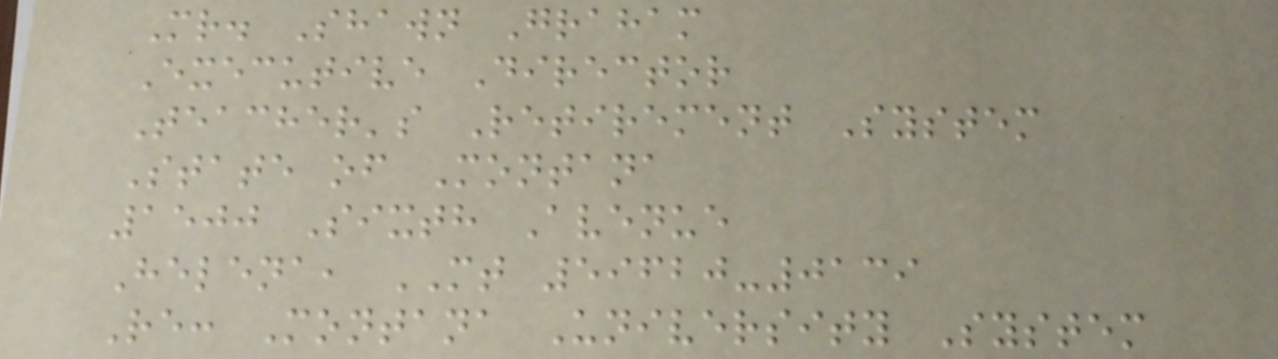Mr. Shawn Graham
Executive Director
Teacher's Retirement System
State of Montana
1500 Sixth Avenue
Helena, MT 59620-0139
Re: Montana University System
